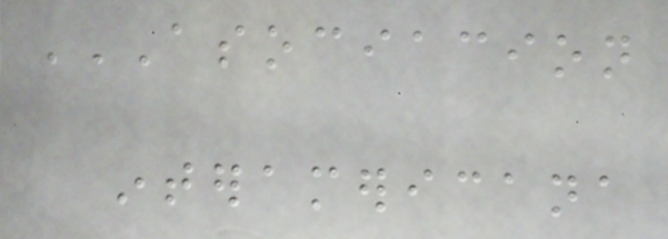ASOCIACION
INTERAMERICANA
